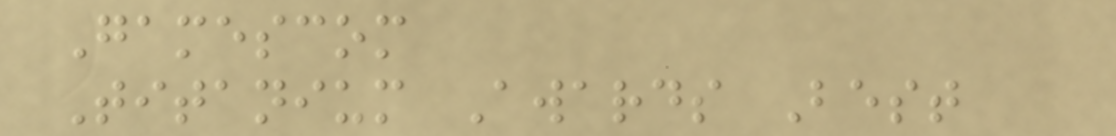Gamescom
Titanium Awards Best
